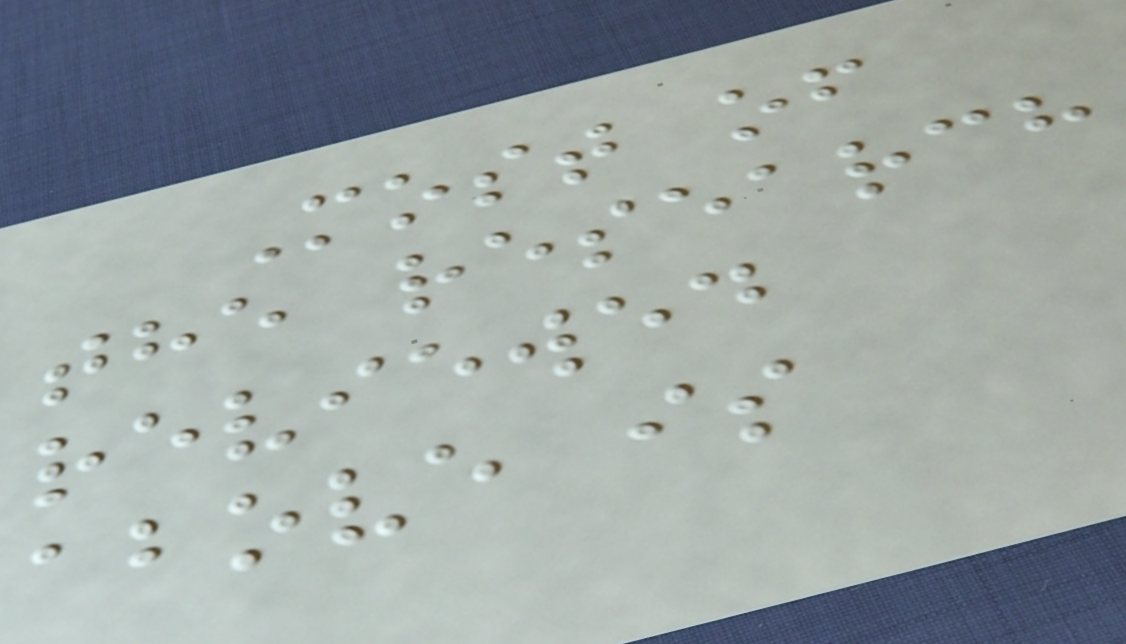Most of
the research
reviewed
above is
